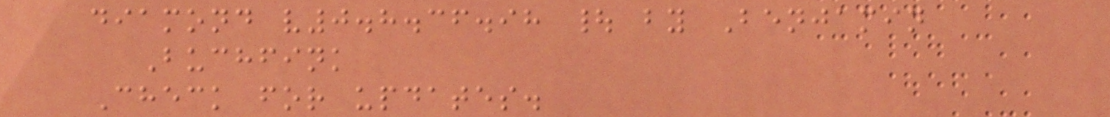diamond v0.8.36.98 | by Benjamin
Buchfink
Check for updates.
